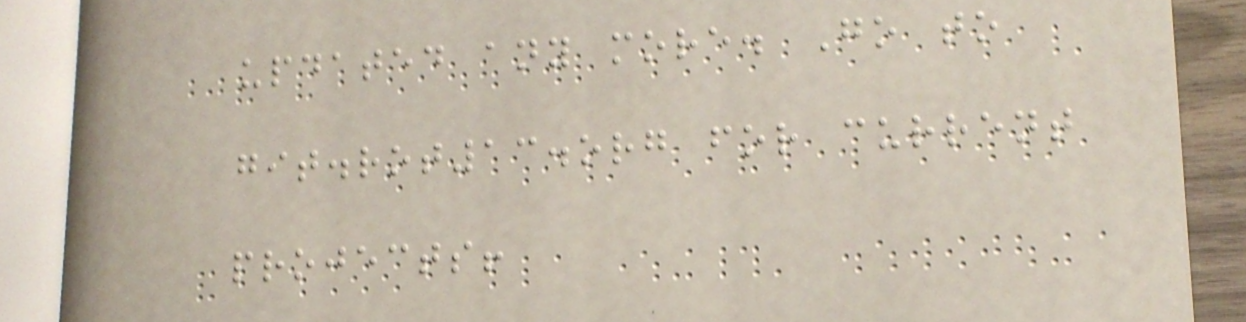updated any more. Go to
git.rot13.org for current
projects!
